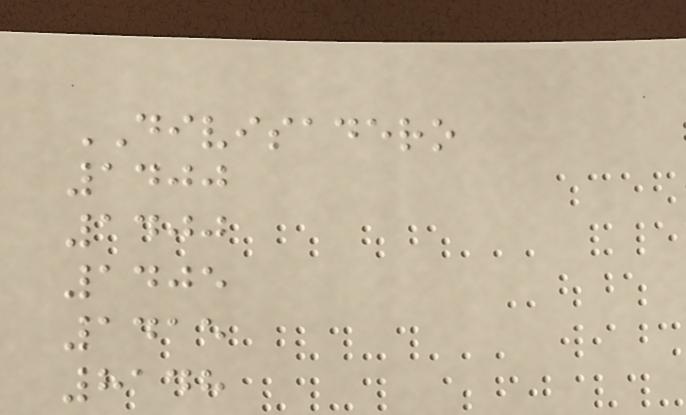DIVISADERO
1400
1400
1405
1415
8148
